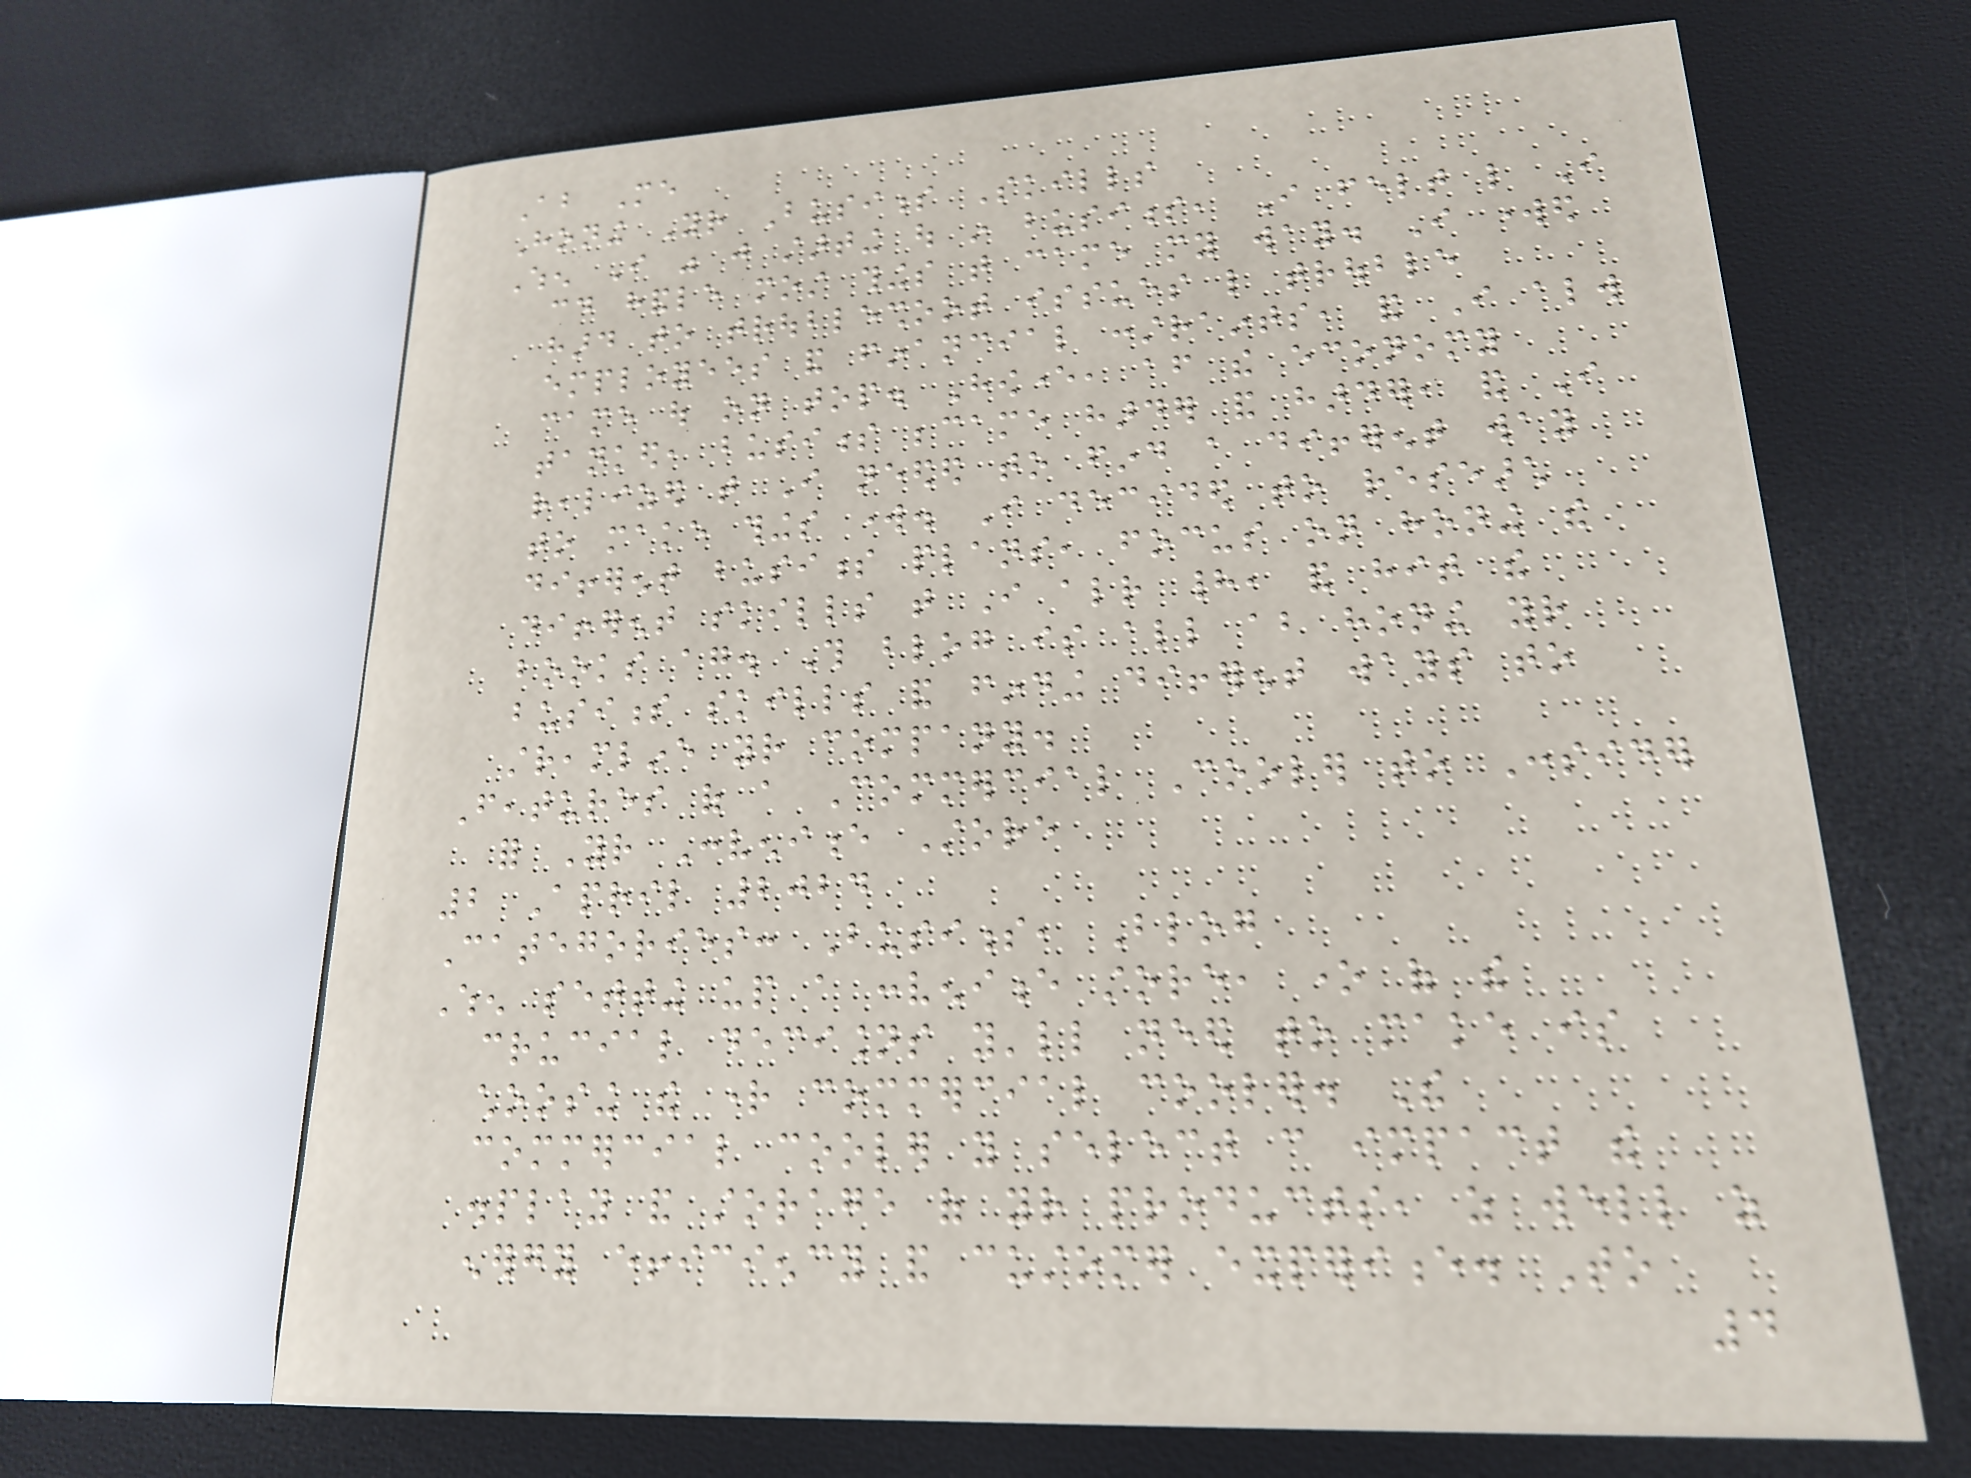About Me
Honing Your Business Skills
When I was just starting out in business, I felt like I
could handle most things that came my way. I worked
hard to troubleshoot issues like trouble
employees and financial constraints, and I always
came out on top. However, after the economy
tanked, business became harder and harder, and I
realized that I needed to find a different way
to make things work. I decided to research
different business plans, focus on honing the
different skills that I already had, and hit the
books again. This blog is all about honing your
business skills and finding different ways to
streamline your company.
Features of a Commercial Cooler to Consider
for Your Convenience Store
2 April 2024
Categories: Business, Blog
When setting up a convenience store, one of the
crucial decisions you'll need to make is
choosing the right commercial cooler. The
commercial cooler you select can impact the
display and storage of your products, as well as
energy efficiency and customer experience. To
4
